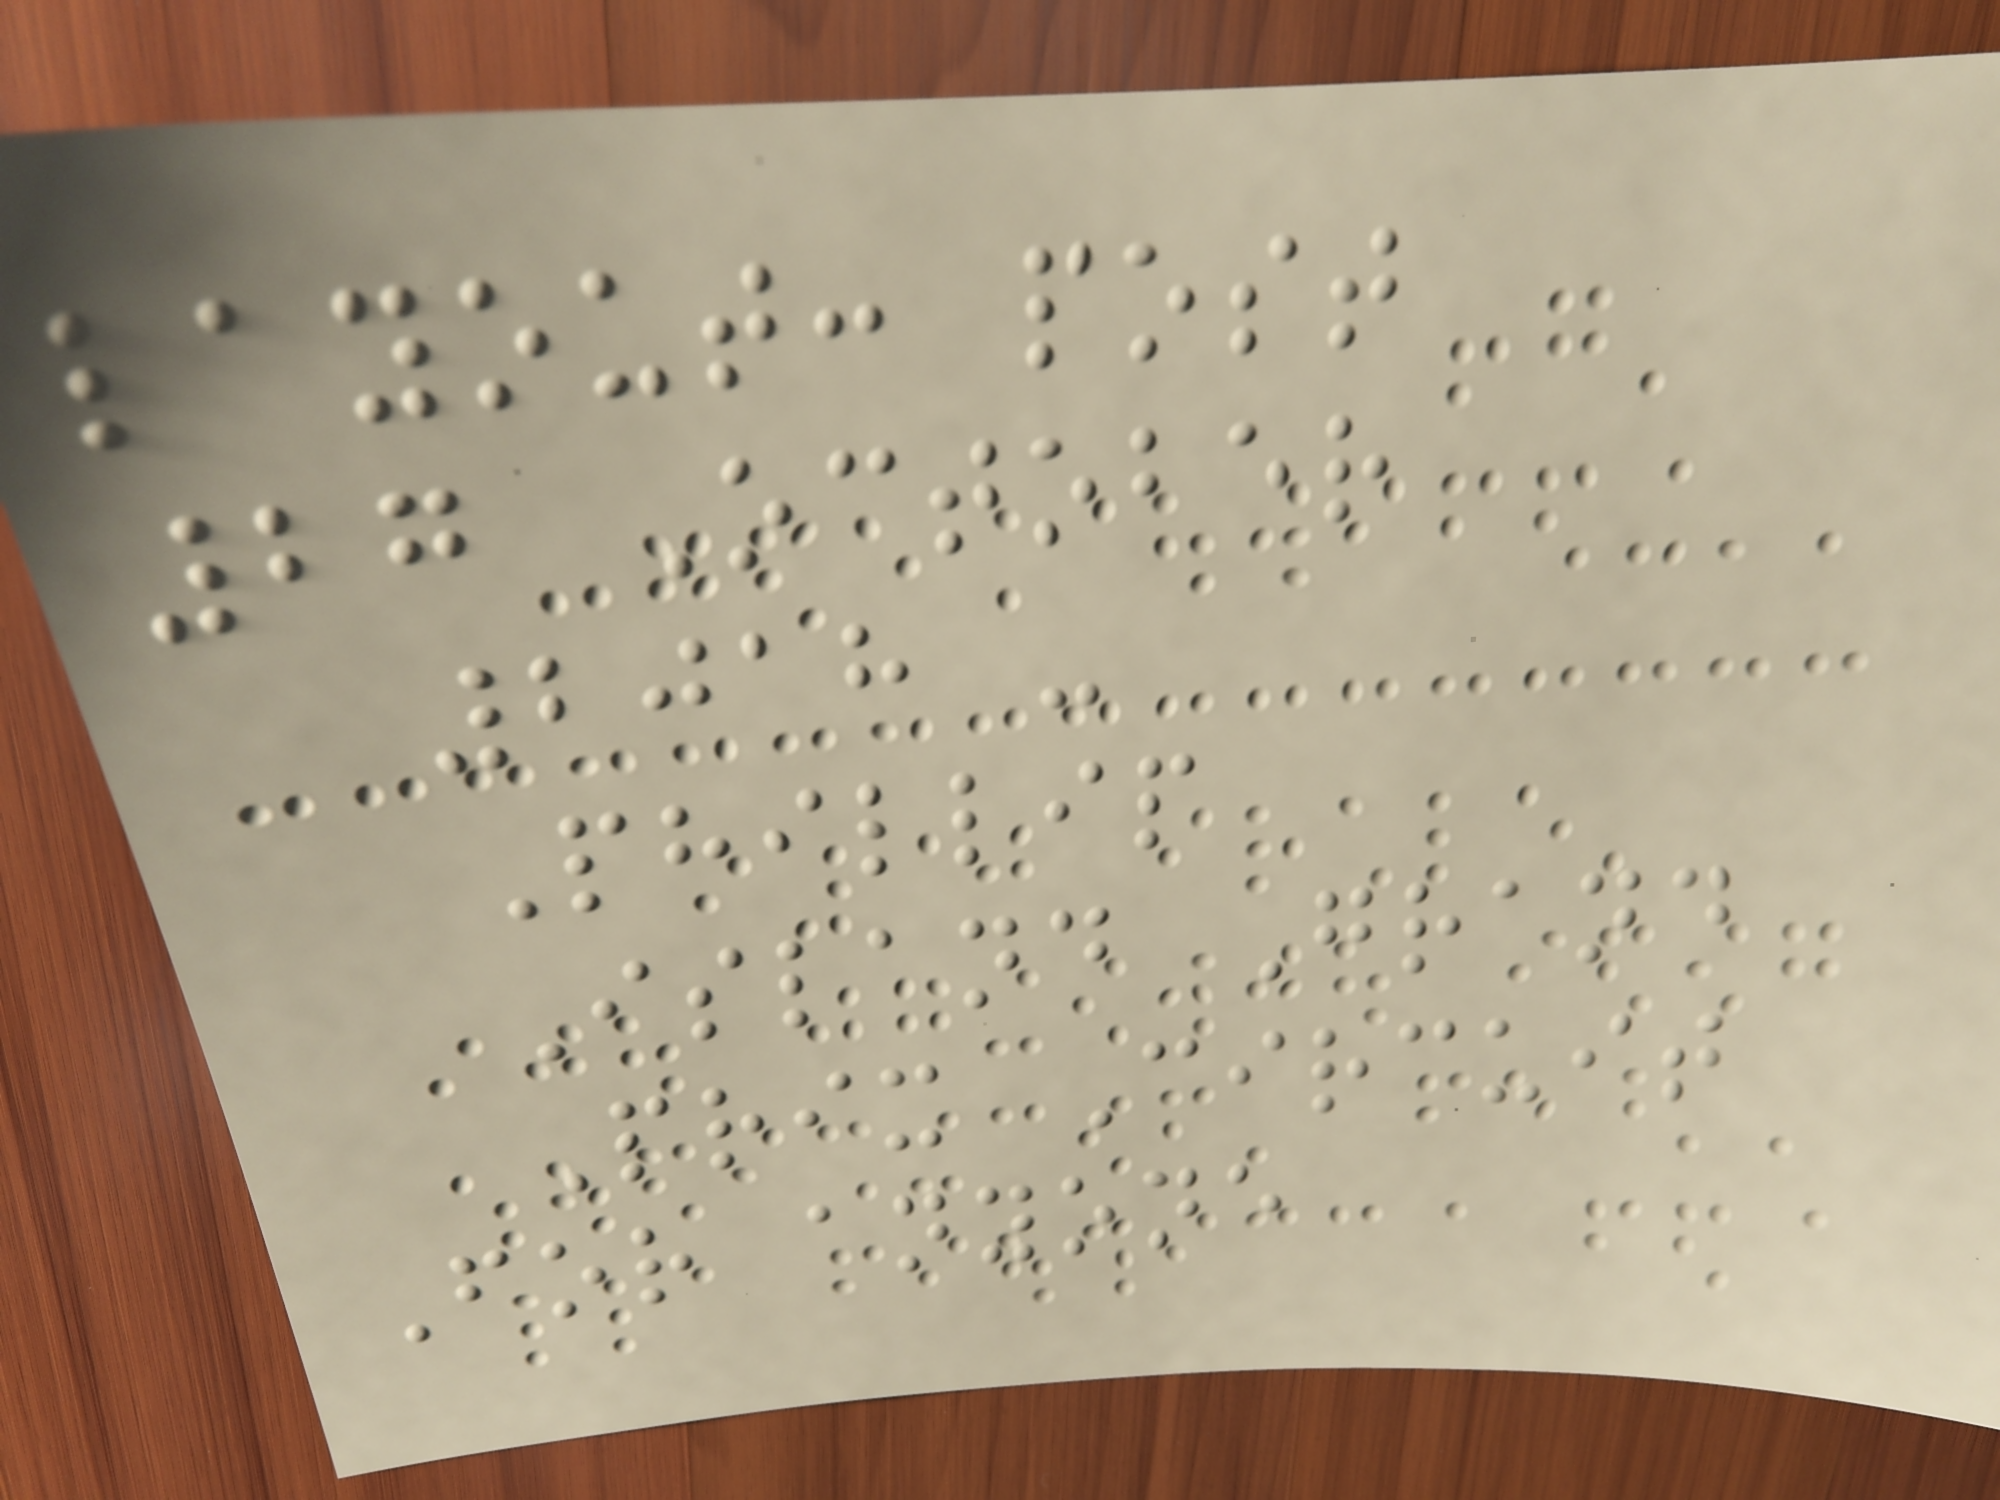layout: post
27 October
2018 -
Phillip
Island Grand
Prix Circuit
For anyone
